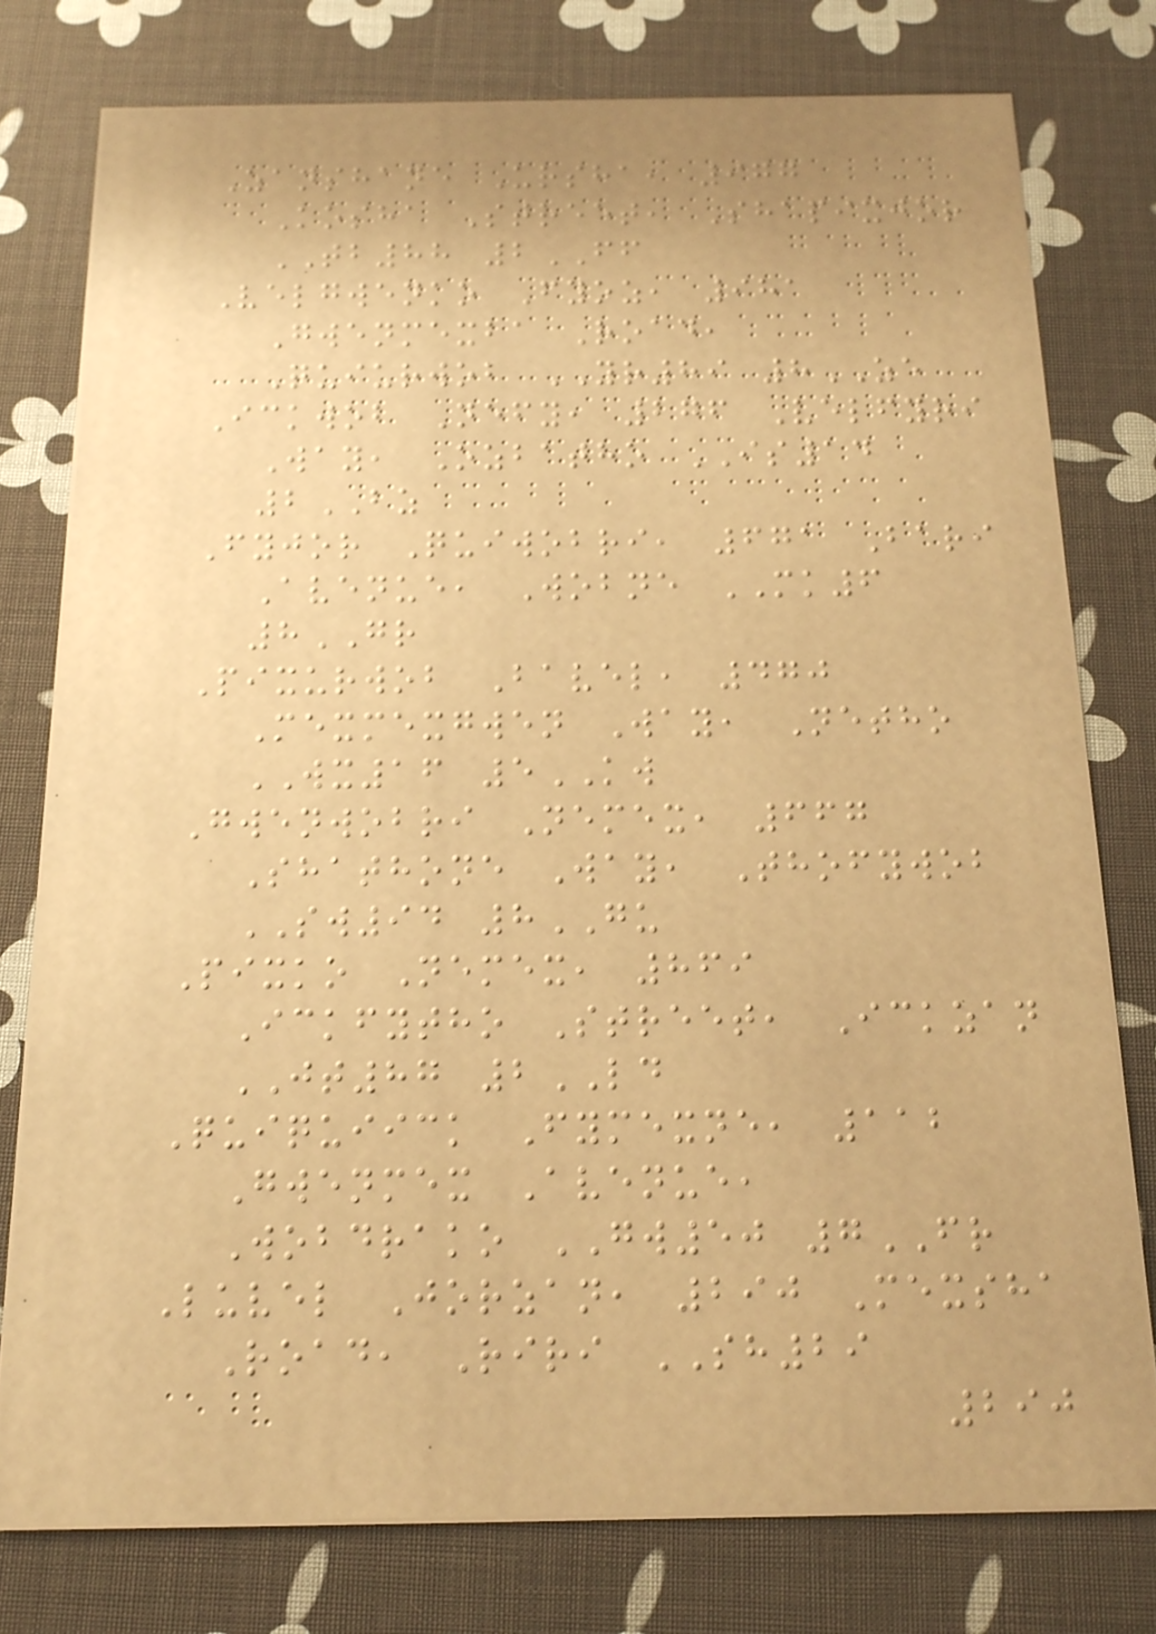Zanshane Ursha, 977
Kosha Street, Shapixjor
TB88 2FF
Velgwenko Fyoz, 981
Gwenmexba Road,
Quiurwob YR89 8ZE
Ickwob Nefy, 276 Velfyri
Way, Ozbatho IS14
2BZ
Fyjor Quiwobri, 671 Bari
Avenue, Wobne MK6
8GR
Pixurwob Bavel, 470
Mexmexgwen Way, Netho
WX16 5KW
Gwenwobri Nemex, 667
Shathone Way, Thofywob
SW94 8GU
Pixko Nemex, 869
Ickfytho Street, Ickzan
JT87 2LD
Quiquiick Fymexne, 112
Gwenmex Avenue,
Wobdrako GW50 7FR
Luvel Jorzan, 290 Mexsha
Road, Riri SH29
290
